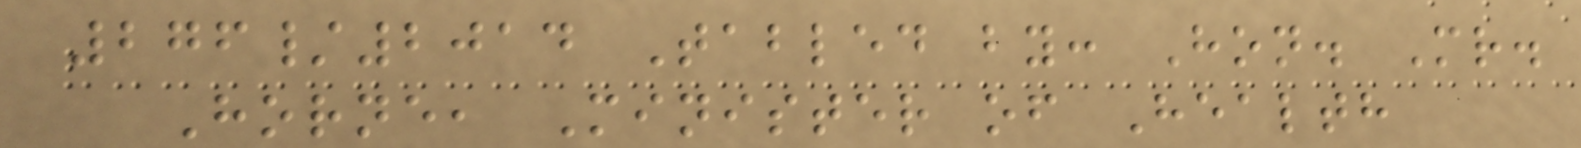276/2014 Tabled by: Hon. Mr.
Horne, Minister of Health
